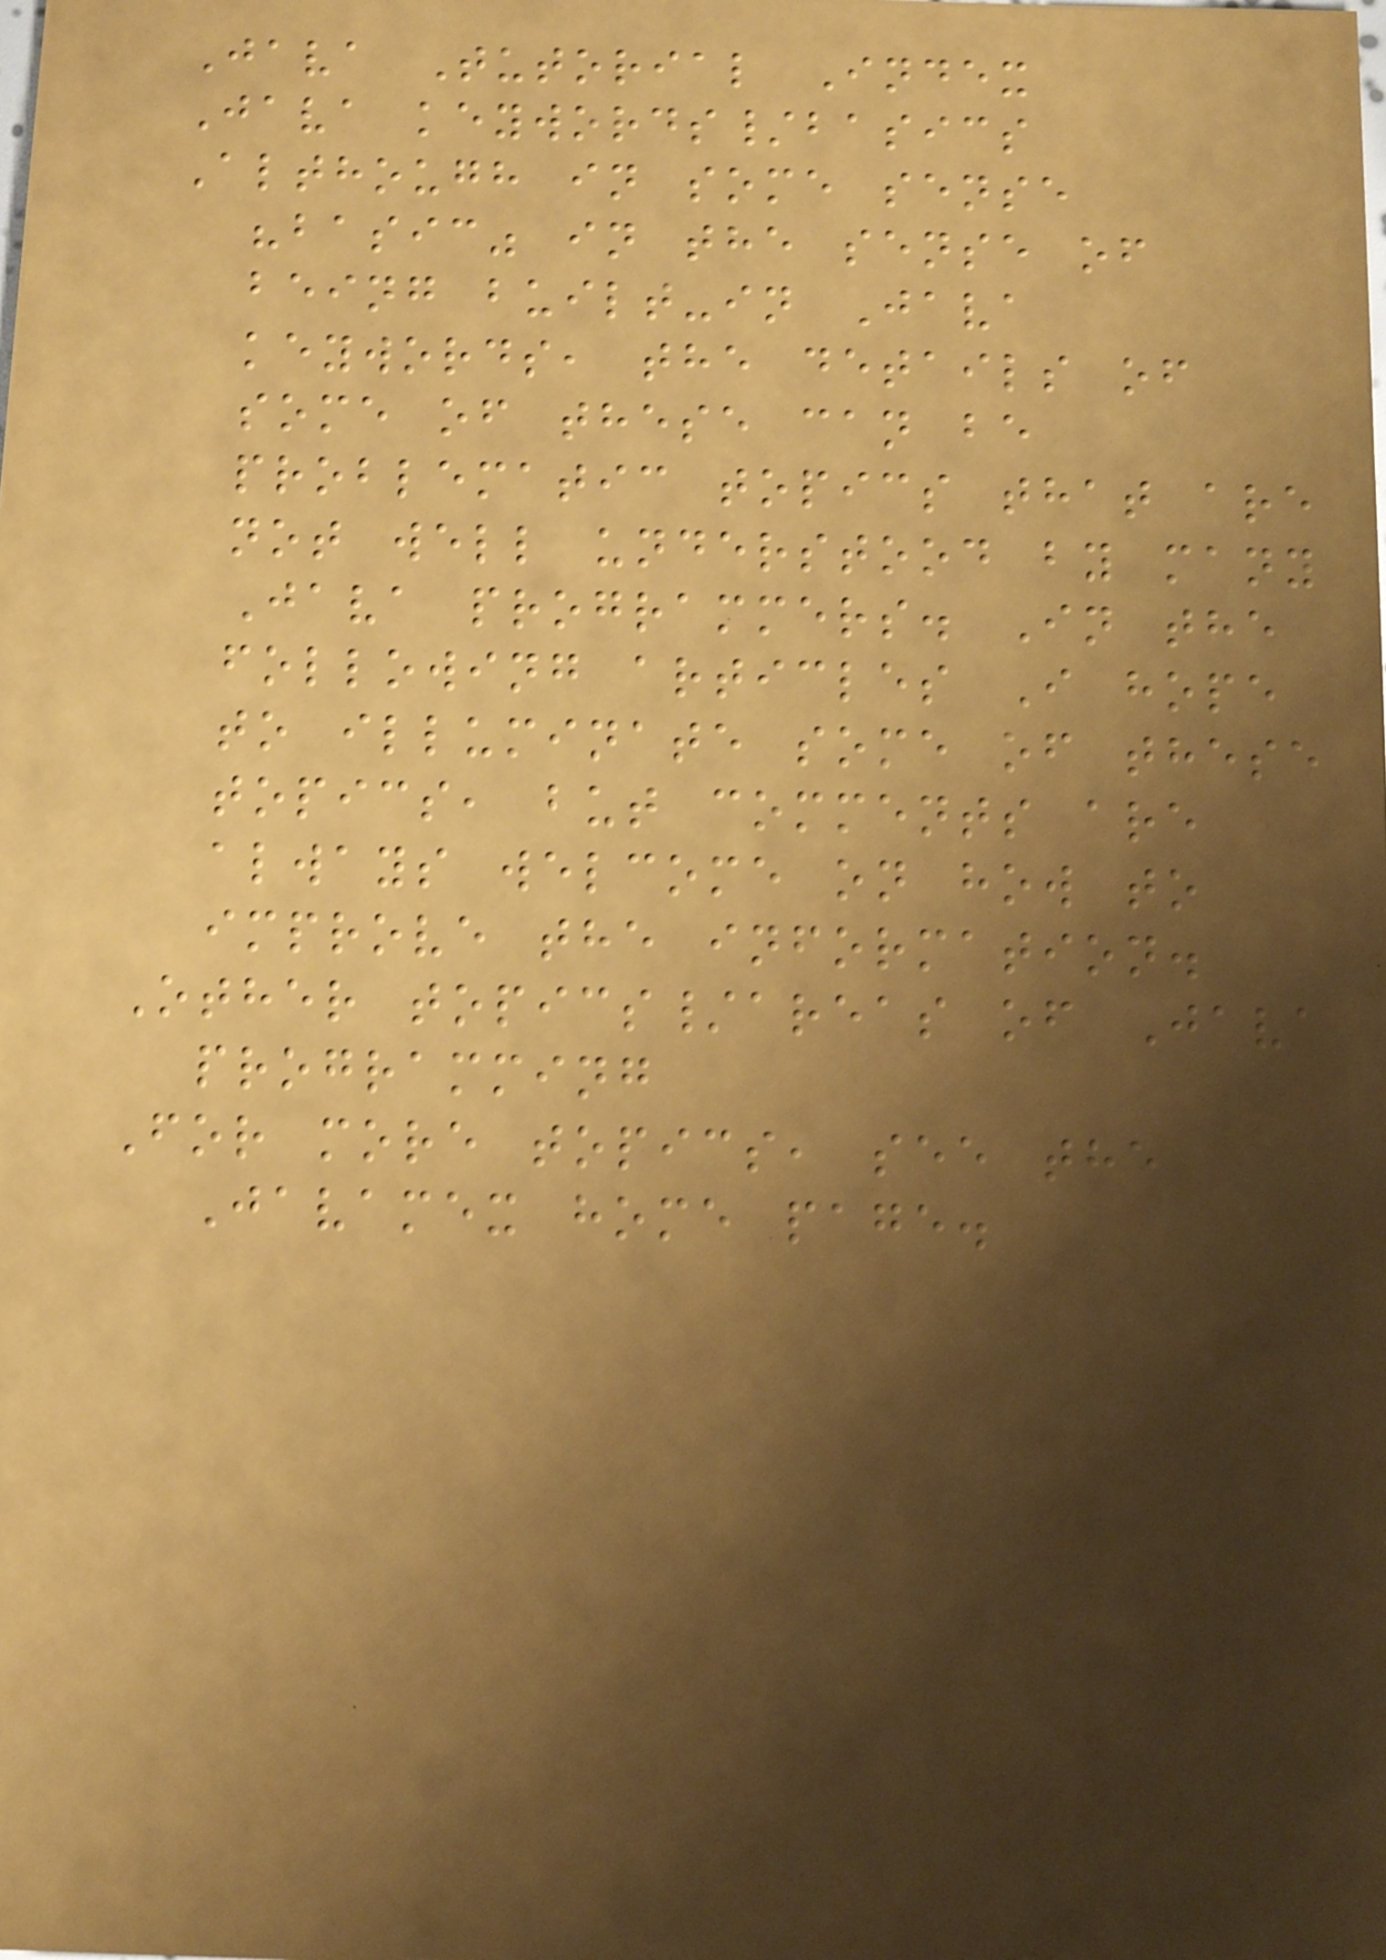Java Tutorial Index
Java keywords/basics
Although in some sense
"basic" in the sense of
being built-in Java
keywords, the details of
some of these can be
problematic topics that are
not well understood by many
Java programmers. In the
following articles I hope
to illuminate some of these
topics, but comments are
always welcome on how to
improve the information.
Other topics/areas of Java
programming
For more topics, see the
Javamex home page.
